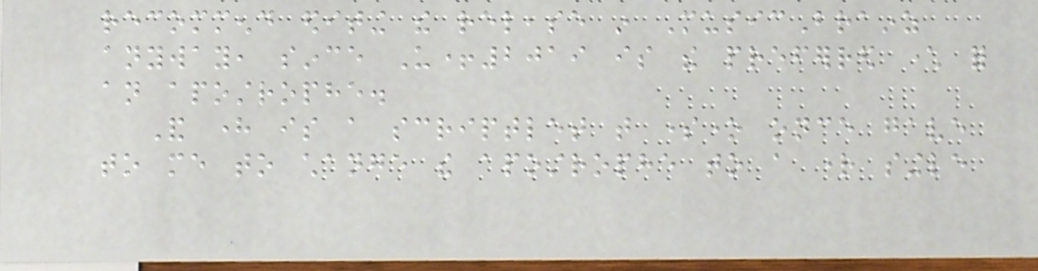recommend editing the release in MusicBrainz
anyway, since U+2019 is the preferred character for
an apostrophe.
And here is a scriptlet that someone once gave
to me to change the apostrophe to a right single
